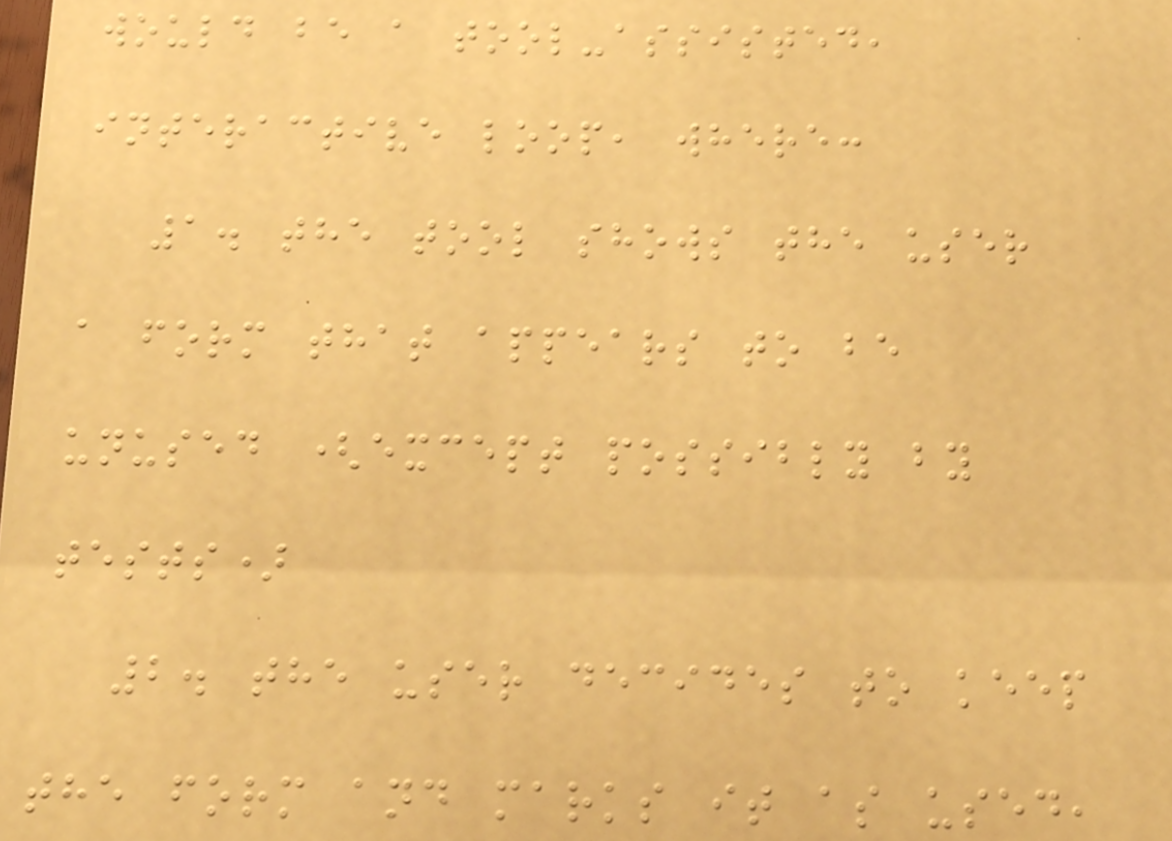would be a tool-assisted,
interactive loop, where:
1. the tool shows the user
a form that appears to be
unused (except possibly by
tests)
2. the user decides to keep
the form and marks it as used,
